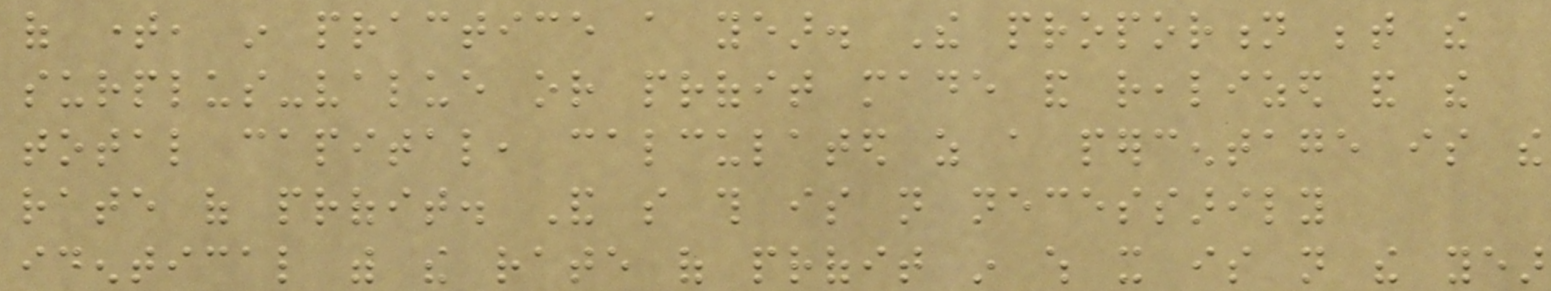of time, in practice a year. The proportion between the
surplus-value or profit made and realized and the
total capital, calculated as a percentage is the
rate of profit. And so this is not necessarily
identical with the rate of profit in which it is not the year
